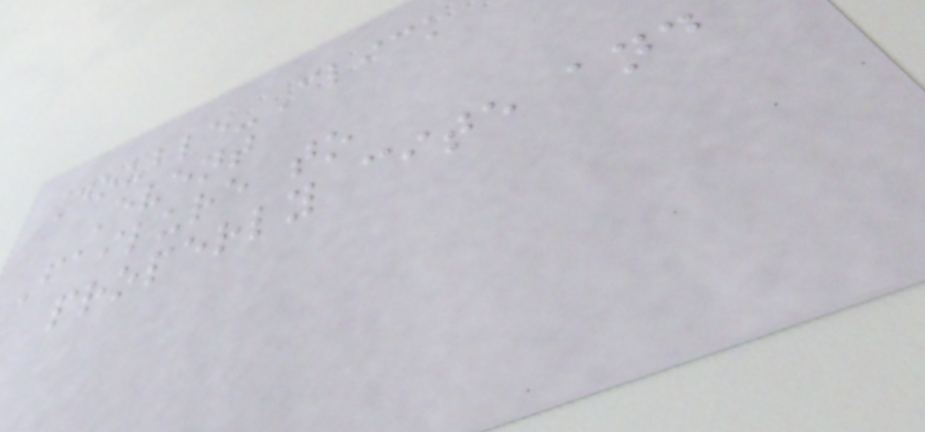Double-Click
Event
Failure to
properly cite and
